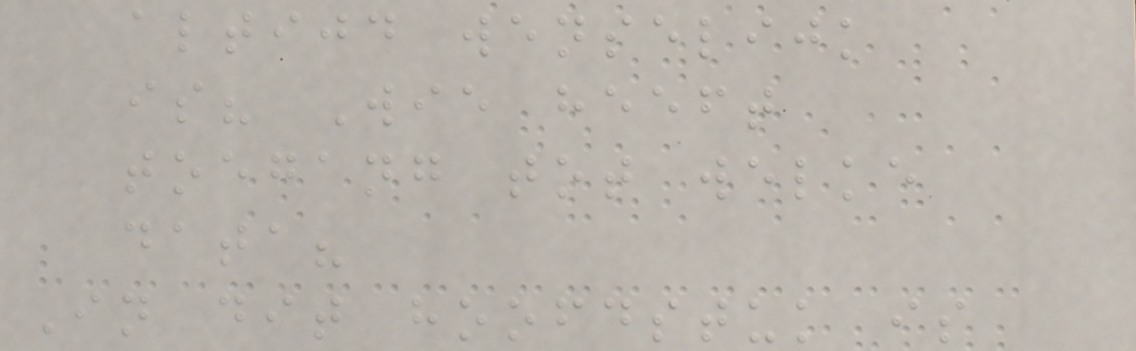altijd wenselijk
is? Wie heeft
toegang tot welke
data?
In dit hoofdstuk is
